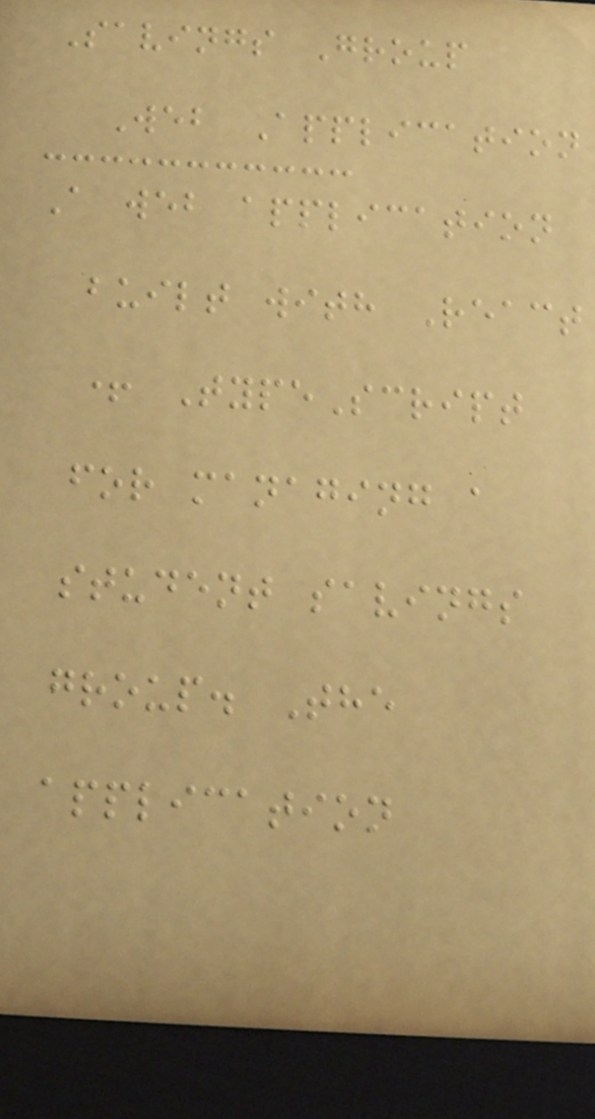Savings Group
Web Application
A web application
built with React
+ TypeScript
for managing a
student savings
group. The
application
